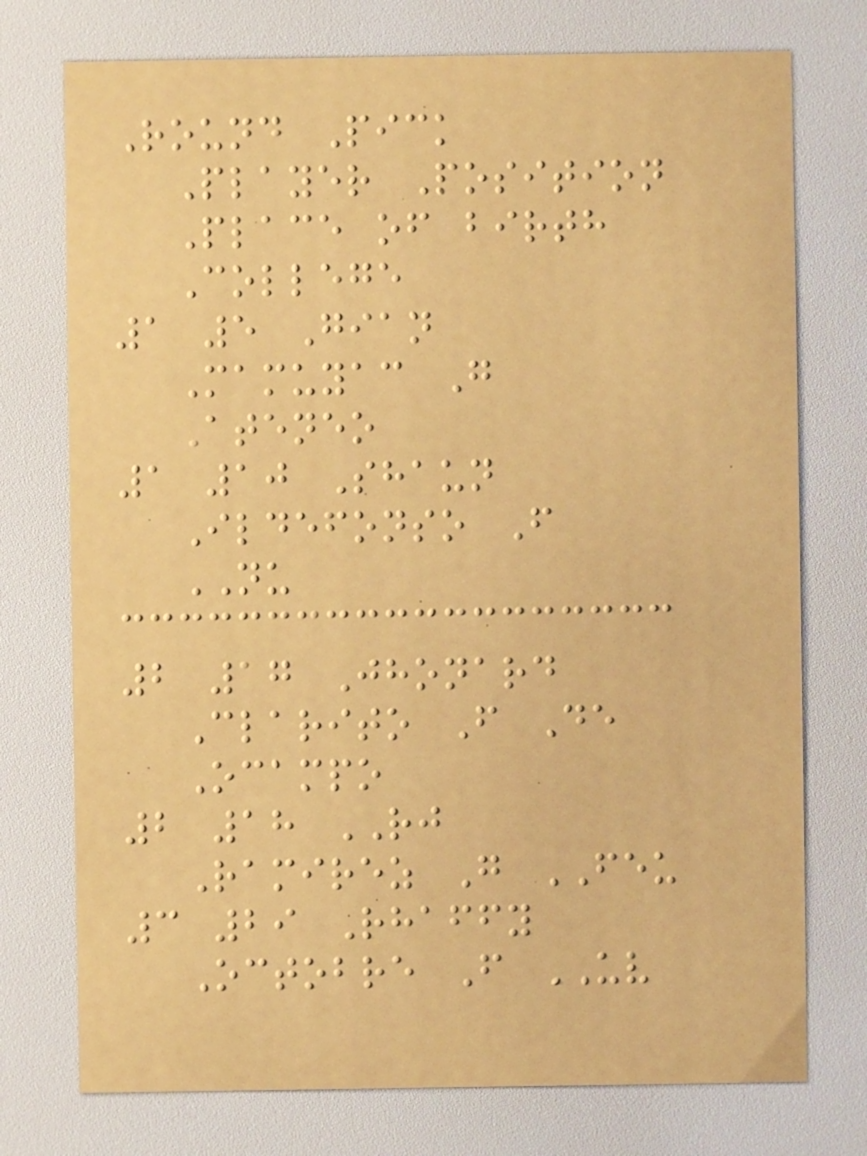Round Pick
Player Position
Place of birth
College
1 5 Gian
Mamuyac G
Ateneo
1 10 Shaun
Ildefonso F
NU
2 17 Jhonard
Clarito F De
Ocampo
2 18 RJ
Ramirez G FEU
3 29 Rhaffy
Octobre F UV
